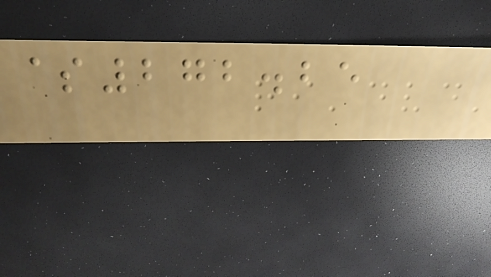$272.25
